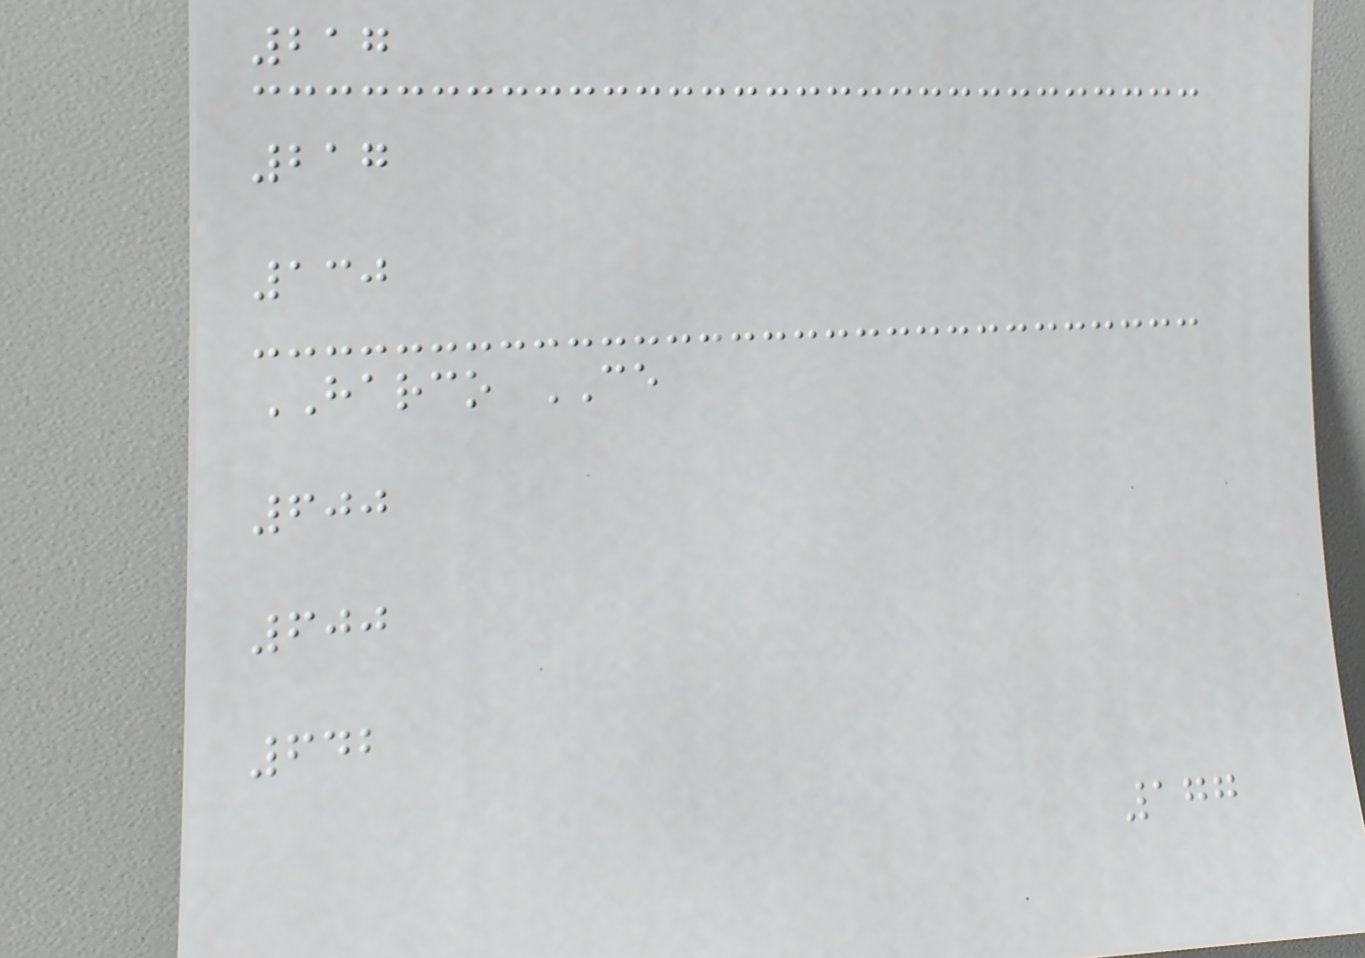217
217
130
HARCO CE
600
600
642
177
